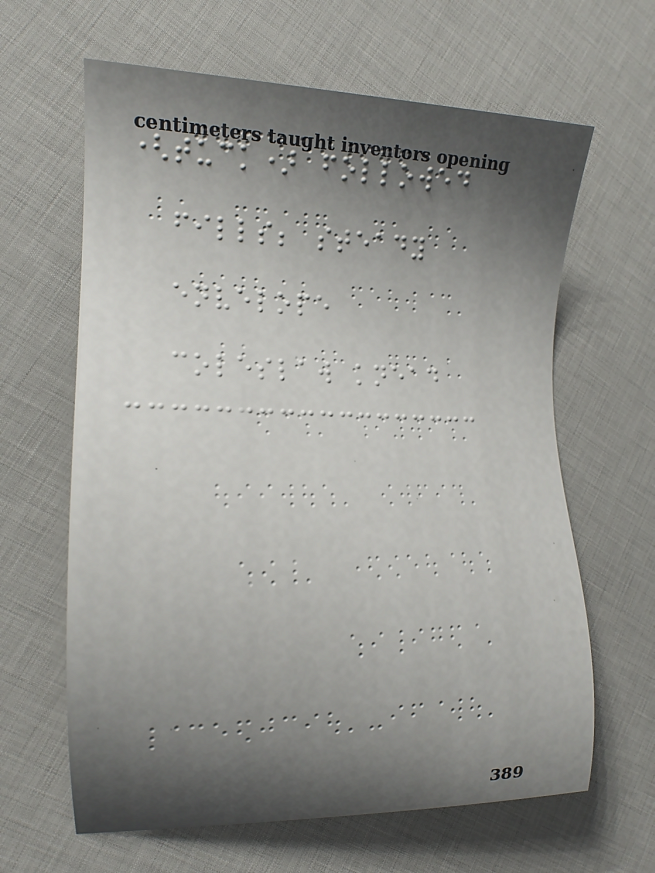(tuck) followed
fills; steady
envelope
coleslaw knead
